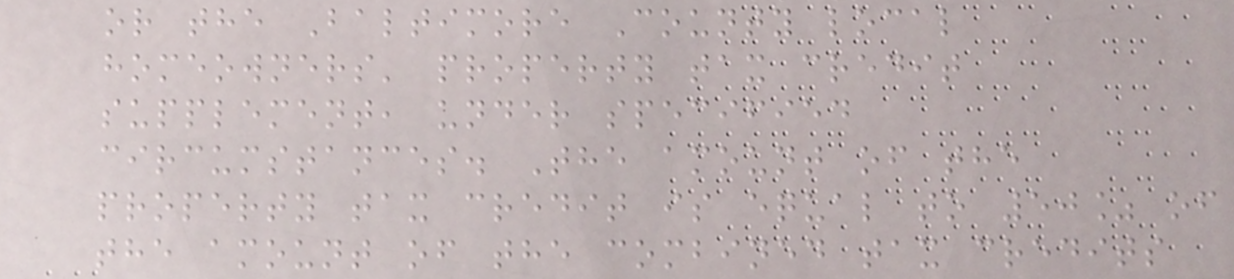or the Baltimore County local
homeowners' property tax credit
supplement, under specified
circumstances. The amount of the
property tax credit is equal to 50% of
the amount of the combined tax credits
